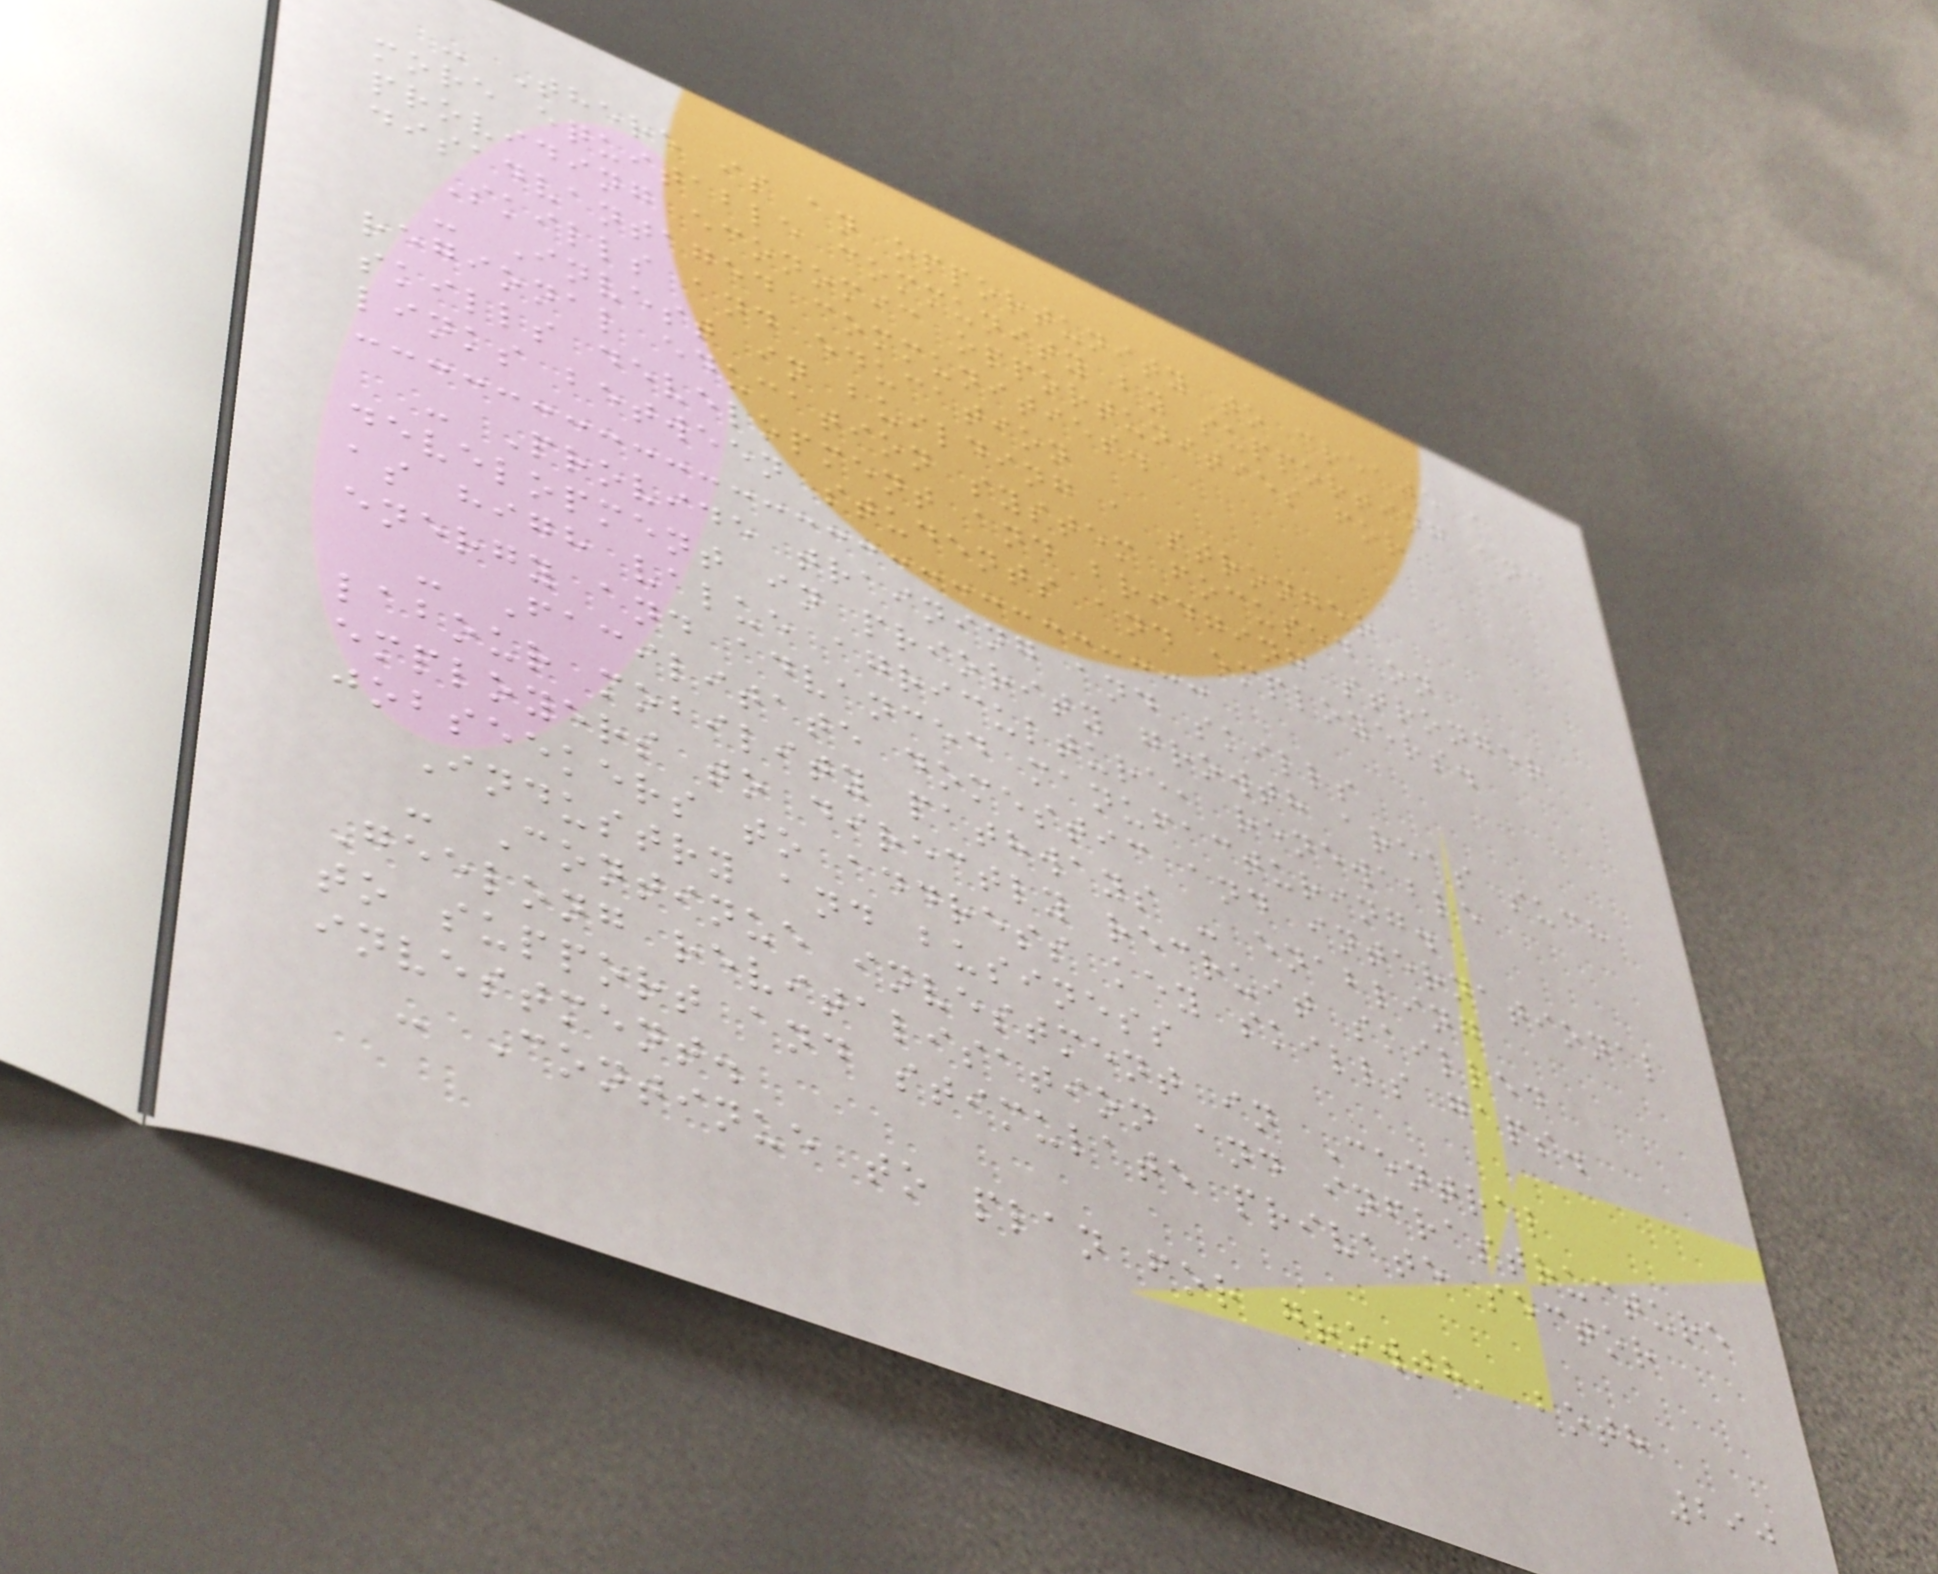- There is an opportunity to create a
more equitable community by supporting and
providing economic opportunities for
disadvantaged communities.
Skills and education
- Invest in building a stronger
regional education system focused on
skills development and bridging stronger
links between students and employers.
- Provide training and skills
development in priority growth areas such
as high value agriculture, renewable
energy and advanced manufacturing.
- Facilitate domestic and international
labour mobility pathways - enabling
employers to directly recruit skilled
jobseekers to address key skills gaps.
Industry and business
- Continue investment in Central
Geelong revitalisation and infrastructure
to support and stimulate private sector
investment.
- Continue to plan for growth, both
290
